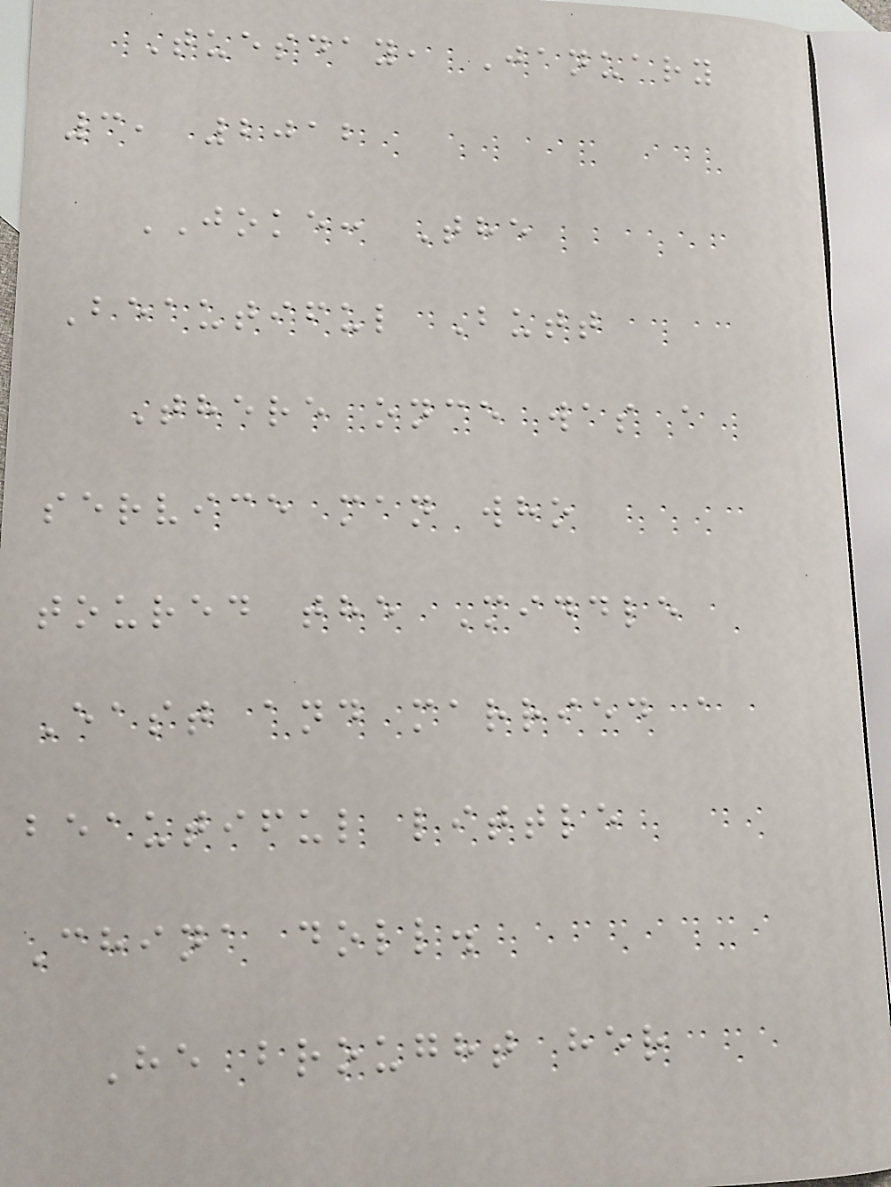Tuesday, January
3, 2012
JOKE: The
Beautiful Butt
There once was a
service man who
toured the Middle
East and married a
beautiful little
China doll.
He brought her
